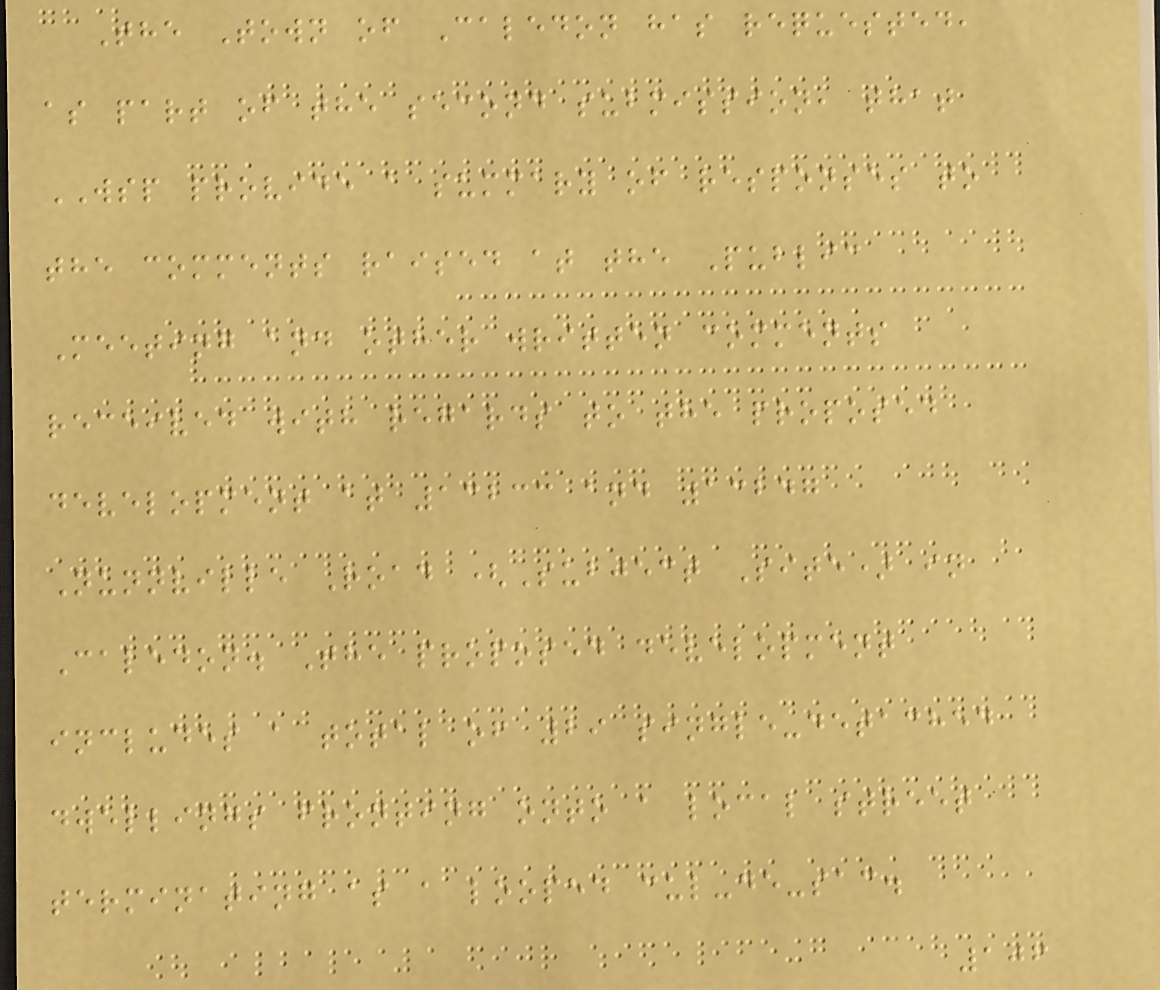The Town of Caledon has requested,
as part of the second submission, that
WSP provide a summary of responses to
the comments raised at the Public
Meeting and other written comments
received with regards to the proposed
development at 13233 and 13247
Nunnville Road (Subject Site) in
Caledon. The proposed development
includes a total of 29 single-detached
dwellings fronting onto a local street
terminating as a looped cul-de-sac.
106
